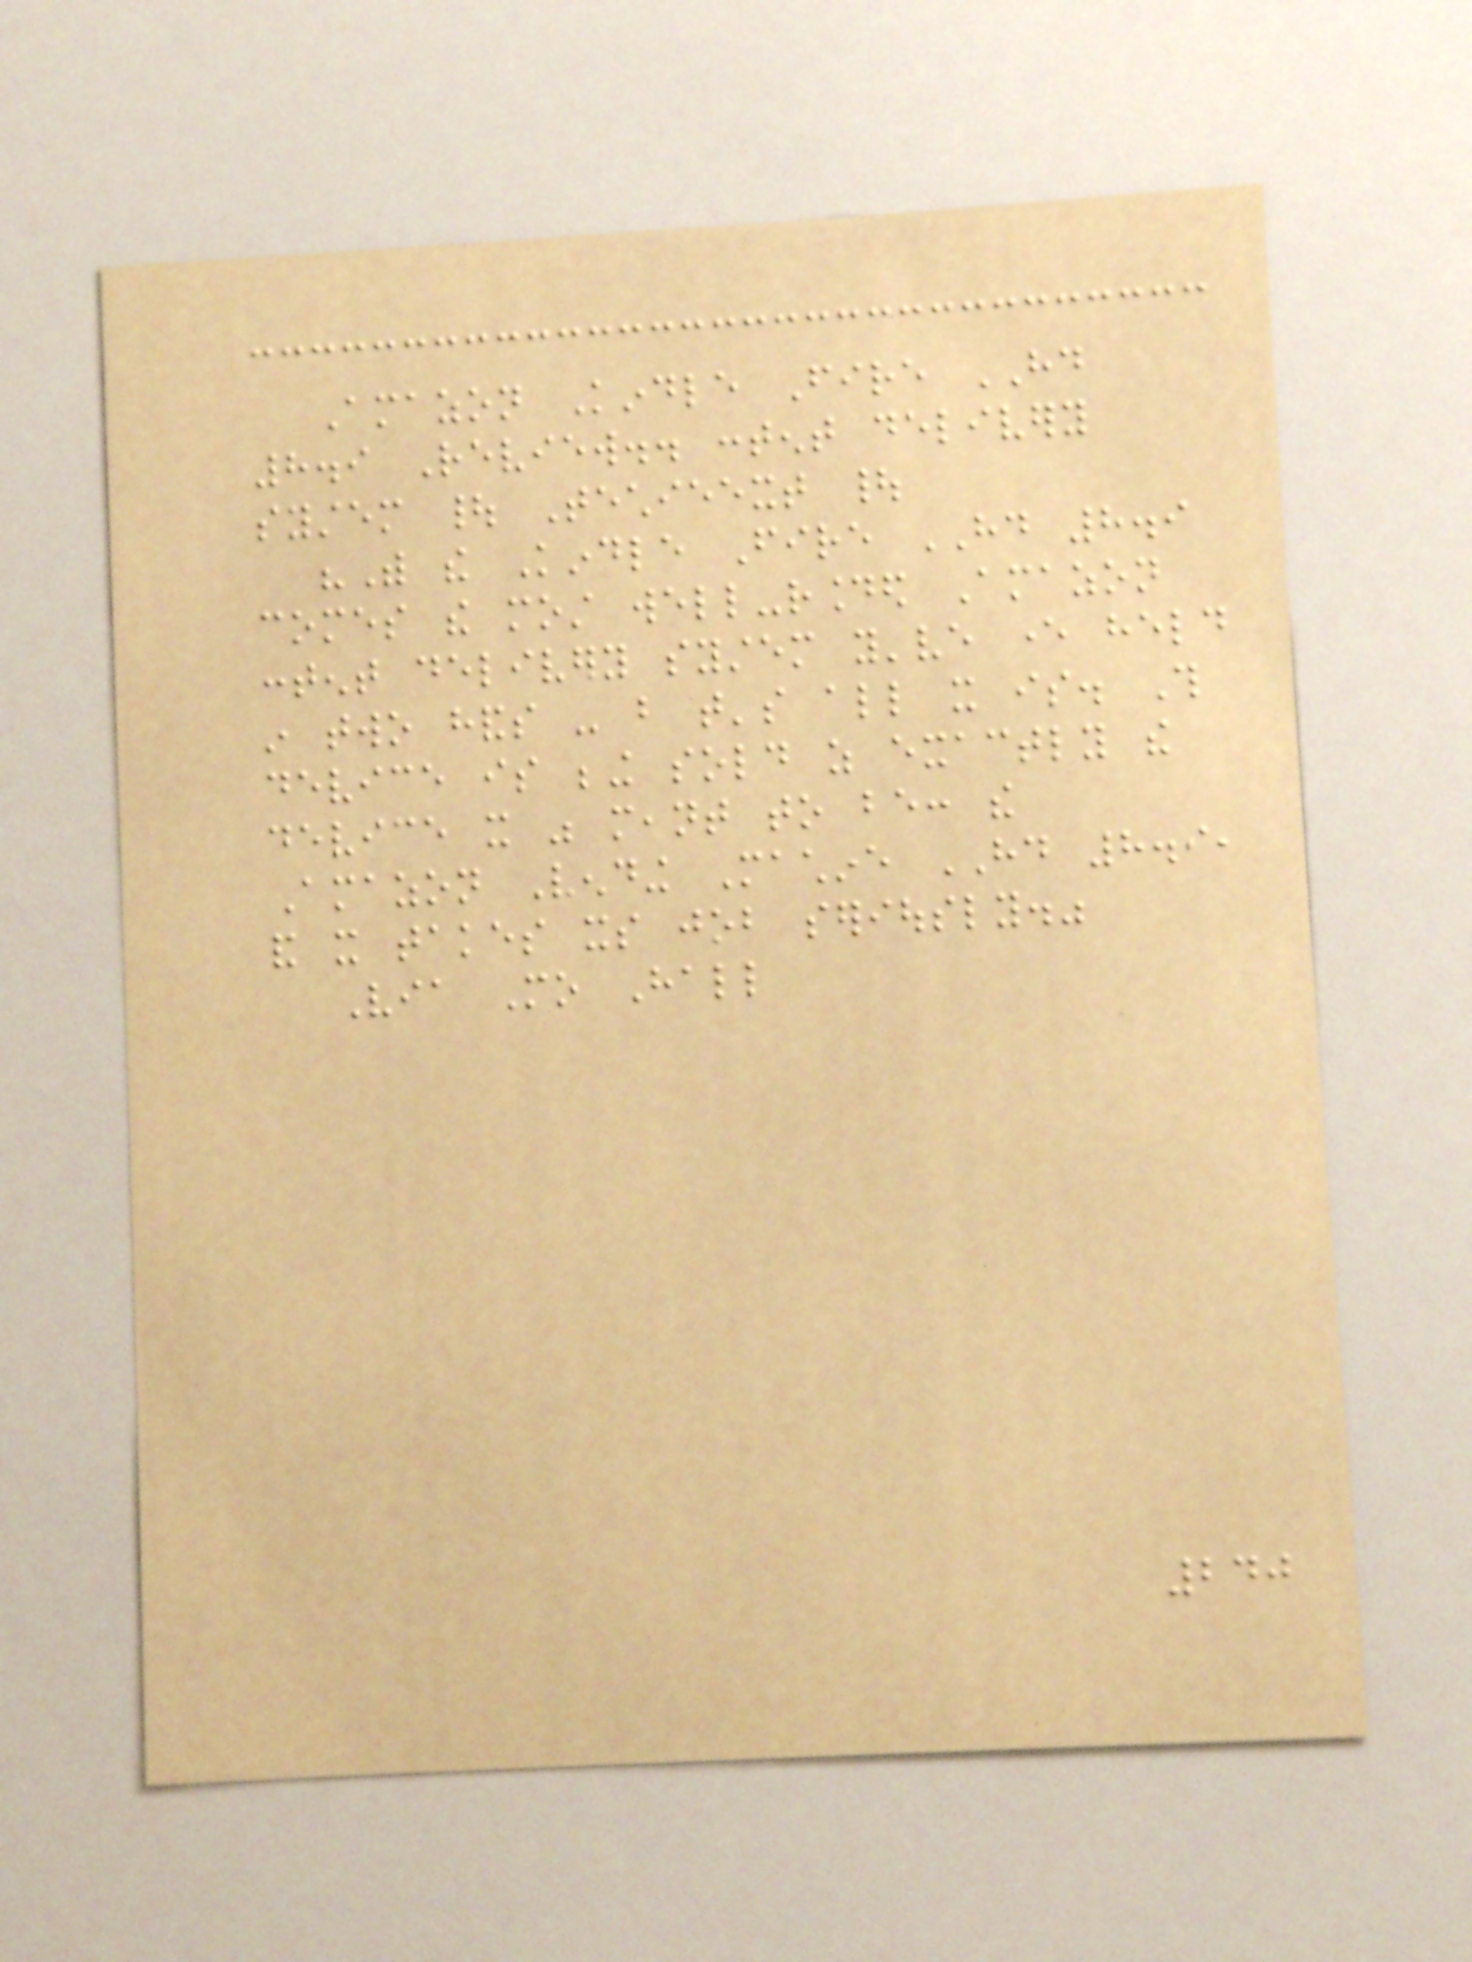Amazon Kindle Fire HD
8.9 Review.. content delivery
system | Techieext |
"With the Kindle Fire HD 8.9
comes the most well-rounded Amazon
content delivery system you've ever held
in two hands - but that's all it is. This
device is being sold as exactly the
device it was meant to be: the
Amazon Vending Machine HD 8.9,
and it takes its job seriously."
Via Mo Hall
240
